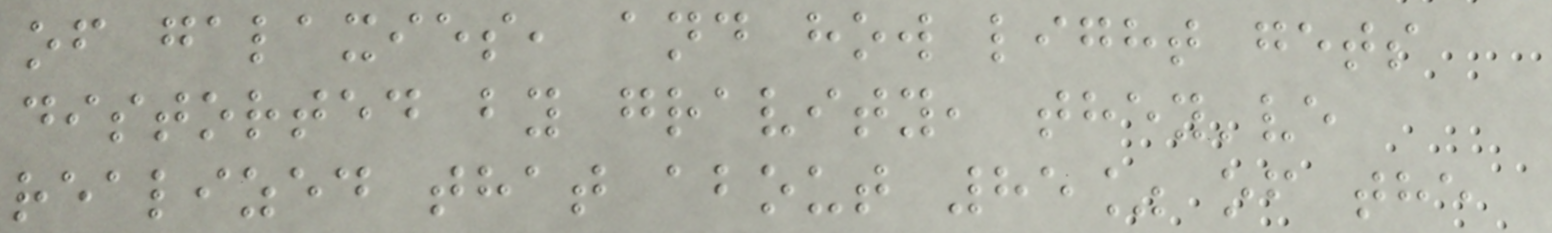of galaxies, and how light gets
distorted by gravity, they've
realized that about 85% of the
